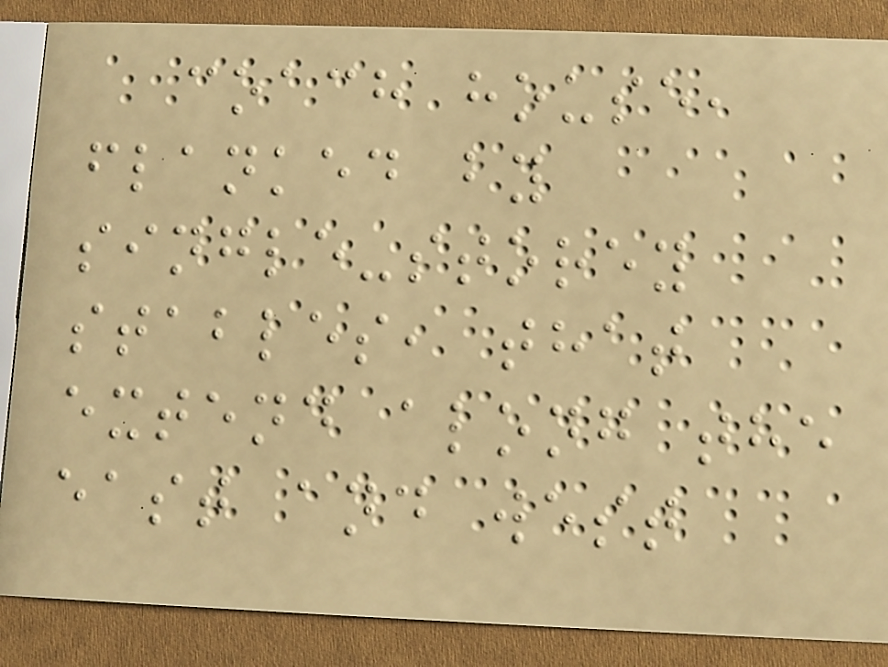coach house,
flanked by
single-storey
stables, that
extend along the
east and west
